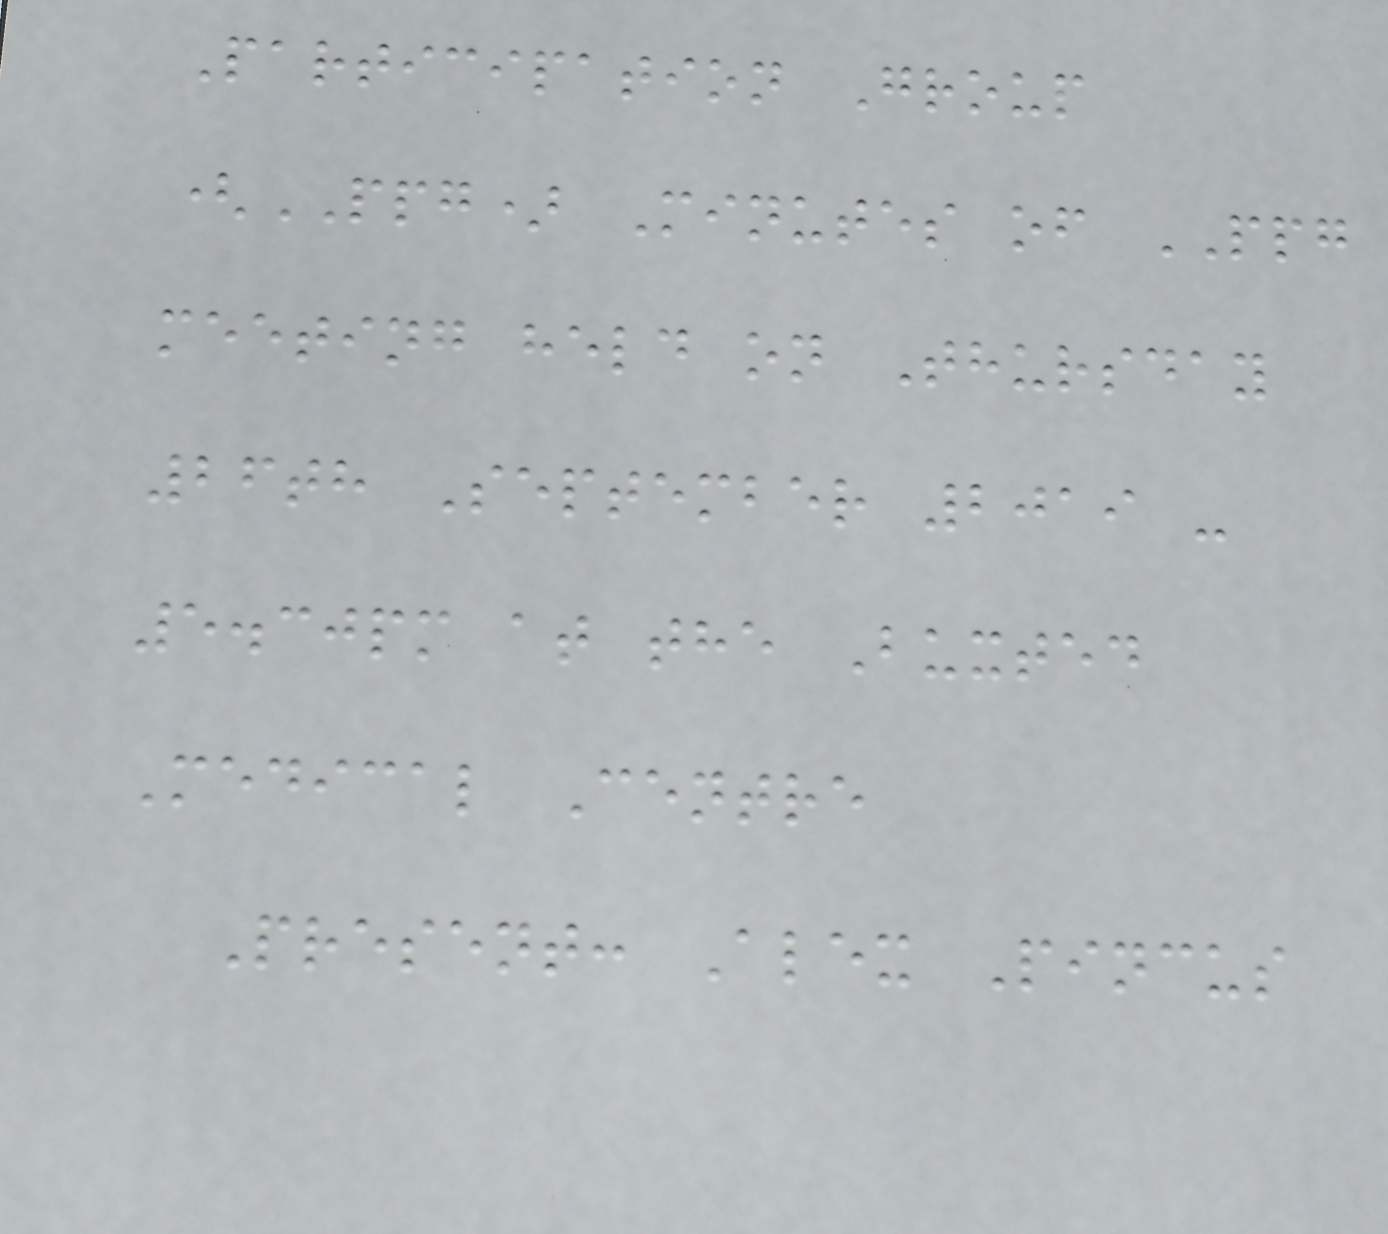Participation Group
(PPG) Minutes of PPG
meeting held on Thursday
26th September 2019 -
5.30pm at the Buxted
Medical Centre
Present: Alex Pincus
